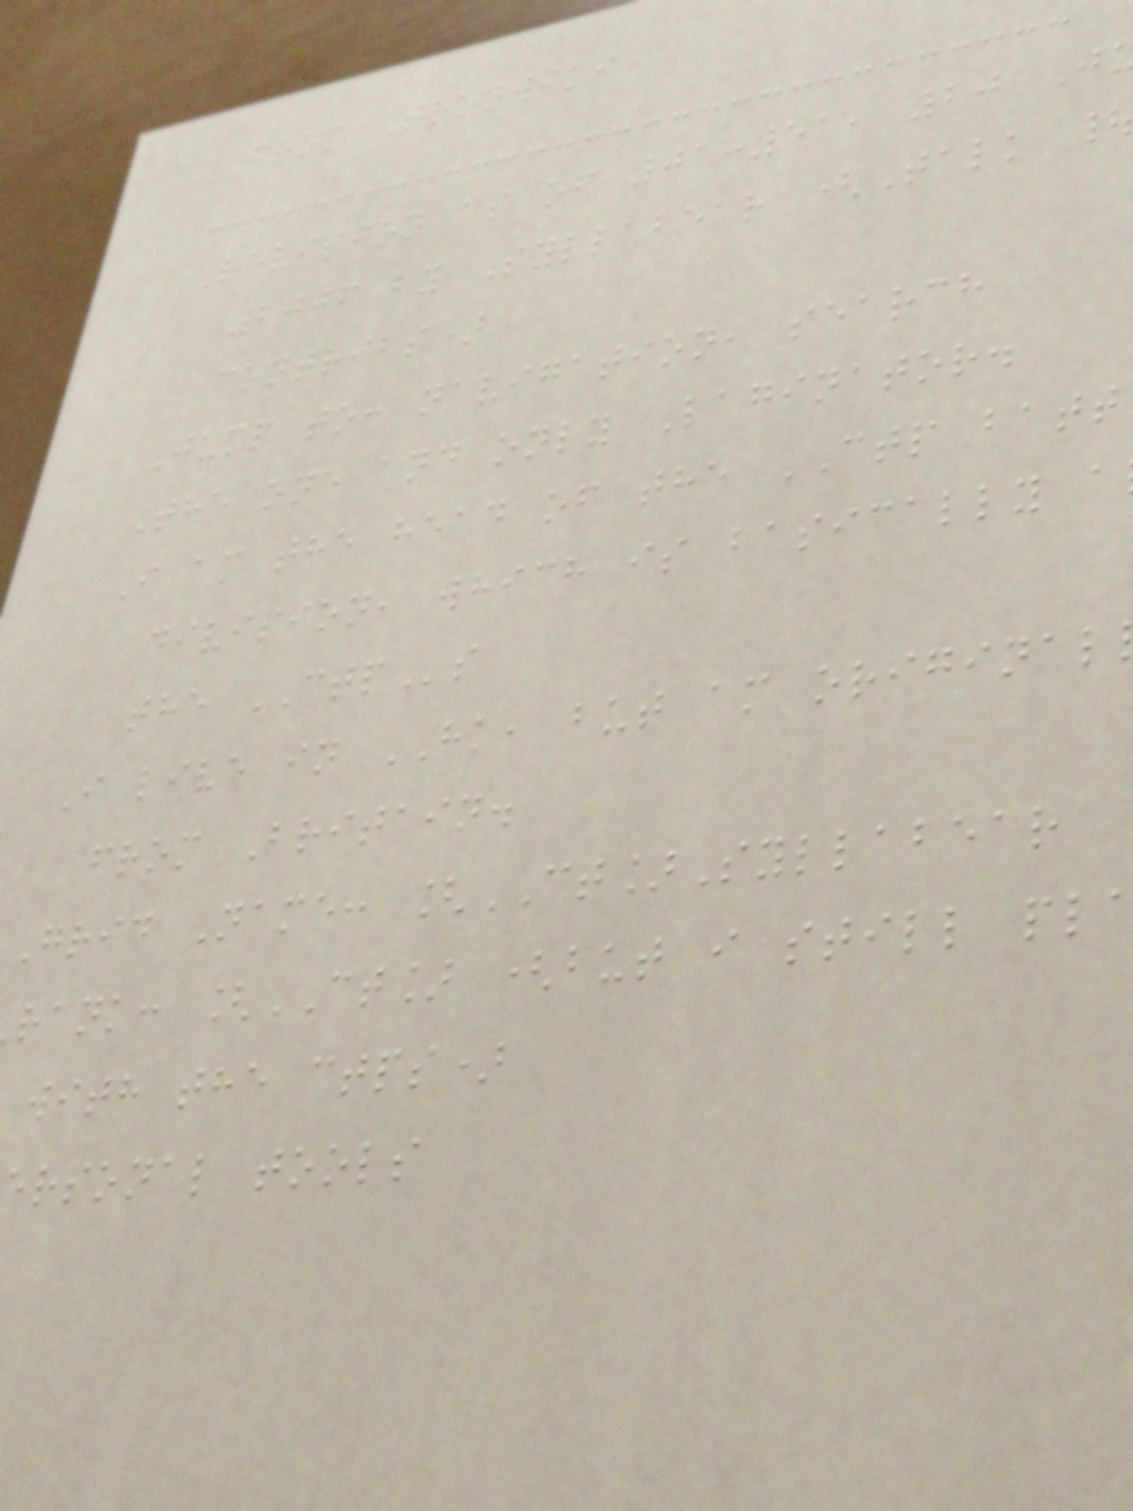From Tronwiki
Revision as of 01:51, 20 J
2006 by Syllabear (Talk
contribs)
Jump to: navigation, search
The one and only Laginator.
I am the head of the CTP batt
division, which is basically a
the CTPs
I live in HK, but am original
from Britain.
Grid Name: [CT]Syllabear
rank: [CT] (but i still pl
with the ctps)
ersonal tools
